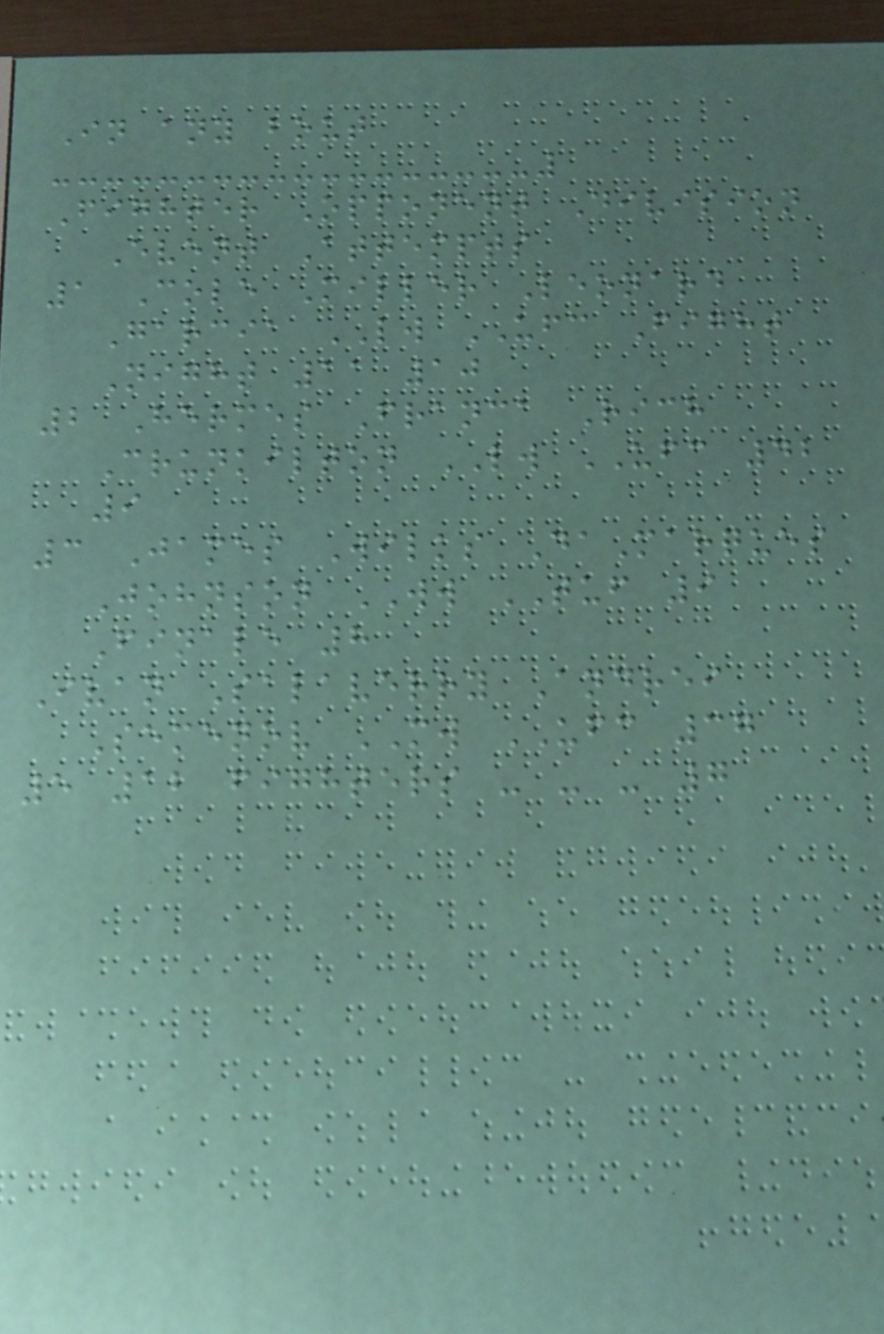In any bout
Fighter Opponent Division
Event Attempts
1 Cole Miller Leonard
Garcia LW UFC Fight
Night 11 10
2 Hermes Franca Rich
Crunkilton LW UFC 42
9
3 James Wilks DaMarques
Johnson WW TUF 9
Finale 8
Ivan Salaverry Andrei
Semenov MW UFC 37
5 12 fighters - - - 7
